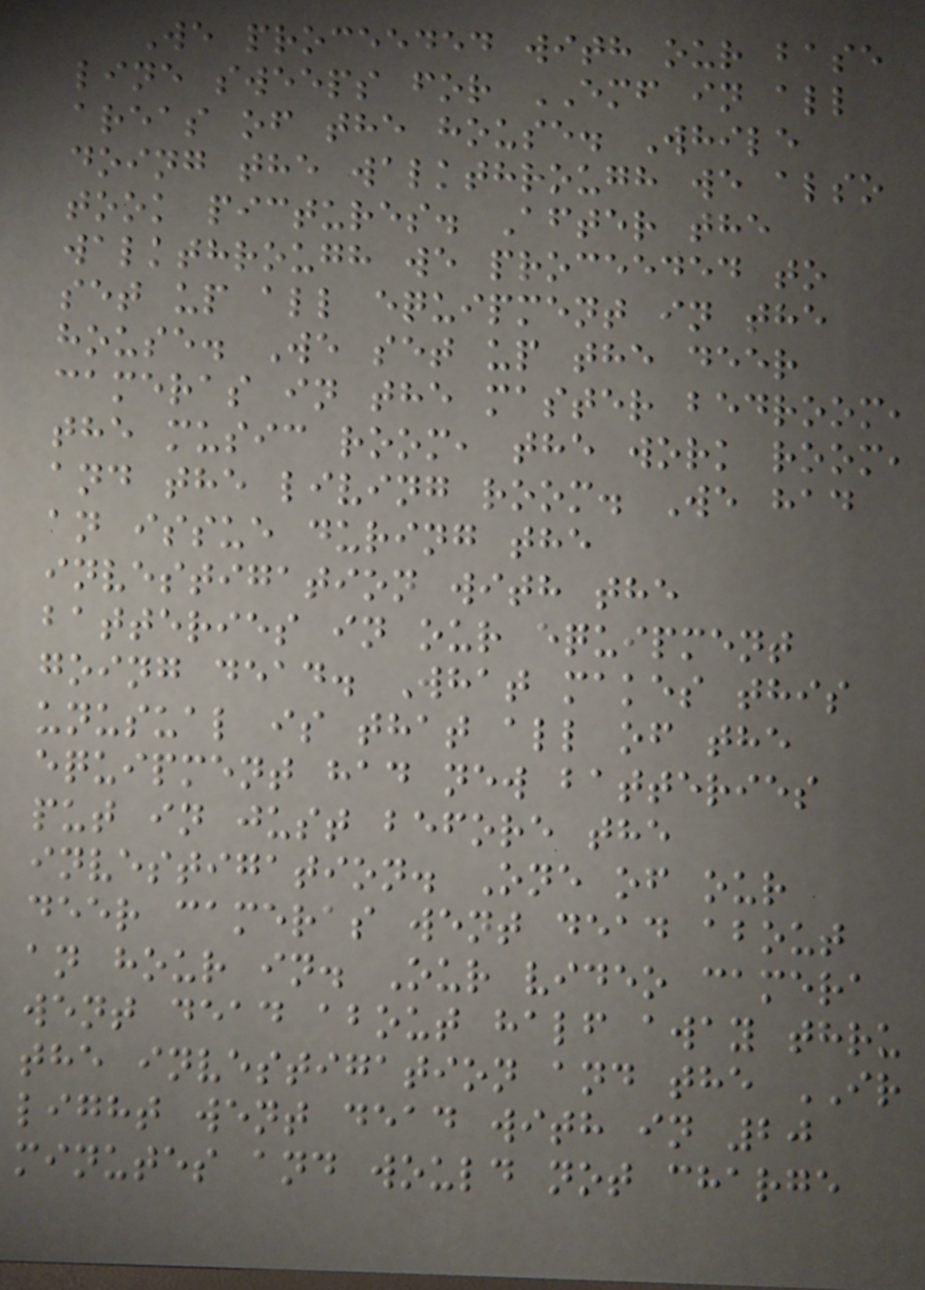We proceeded with our base
line sweeps for EMF in all
areas of the house. While
doing the walkthrough we also
took pictures. After the
walkthrough we proceeded to
set up all equipment in the
house. We set up the deer
cameras in the master bedroom,
the music room, the work room,
and the living room. We had
an issue during the
investigation with the
batteries in our equipment
going dead. What makes this
unusual is that all of the
equipment had new batteries
put in just before the
investigation. One of our
deer cameras went dead about
an hour in. Our video camera
went dead about half away thru
the investigation and the IR
light went dead with in 20
minutes and would not charge
